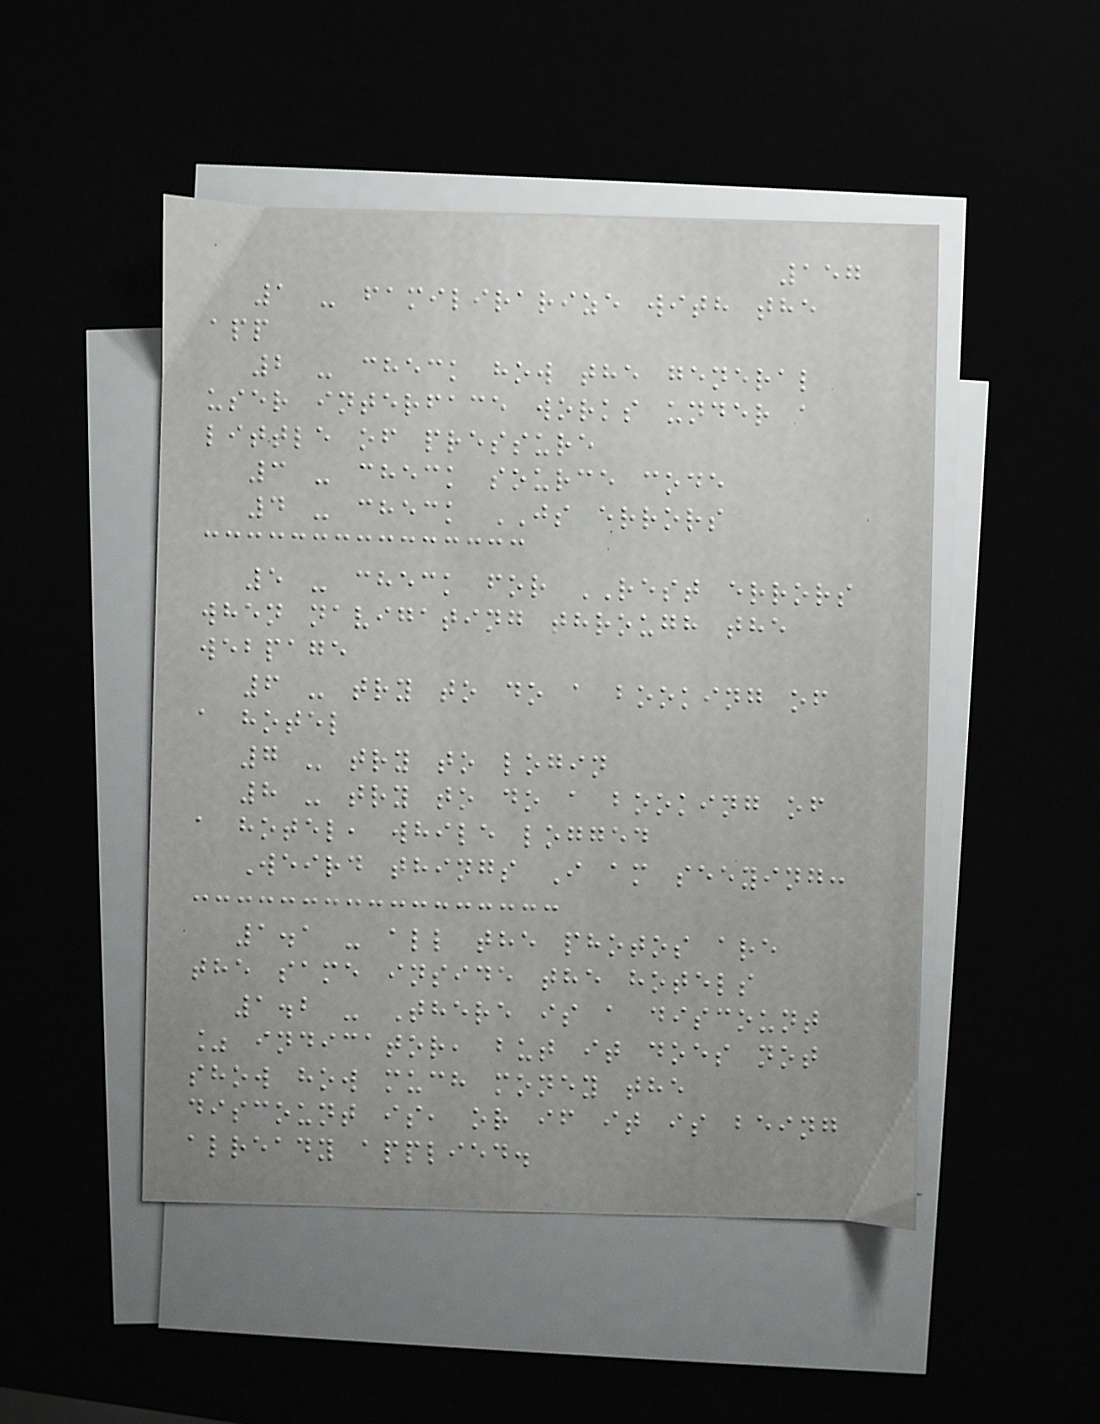157
1 - familirarize with the
app
2 - check how the general
user interface works under a
little of pressure
3 - check source code
4 - check JS errors
5 - check for REST errors
when navigating through the
webpage
6 - try to do a booking of
a hotel
7 - try to login
8 - try to do a booking of
a hotel, while logged
Weird things I am seeying:
1.1 - all the photos are
the same inside the hotels
1.2 - There is a discount
% indicator, but it does not
show how much money the
discount is, or if it is being
already applied.
